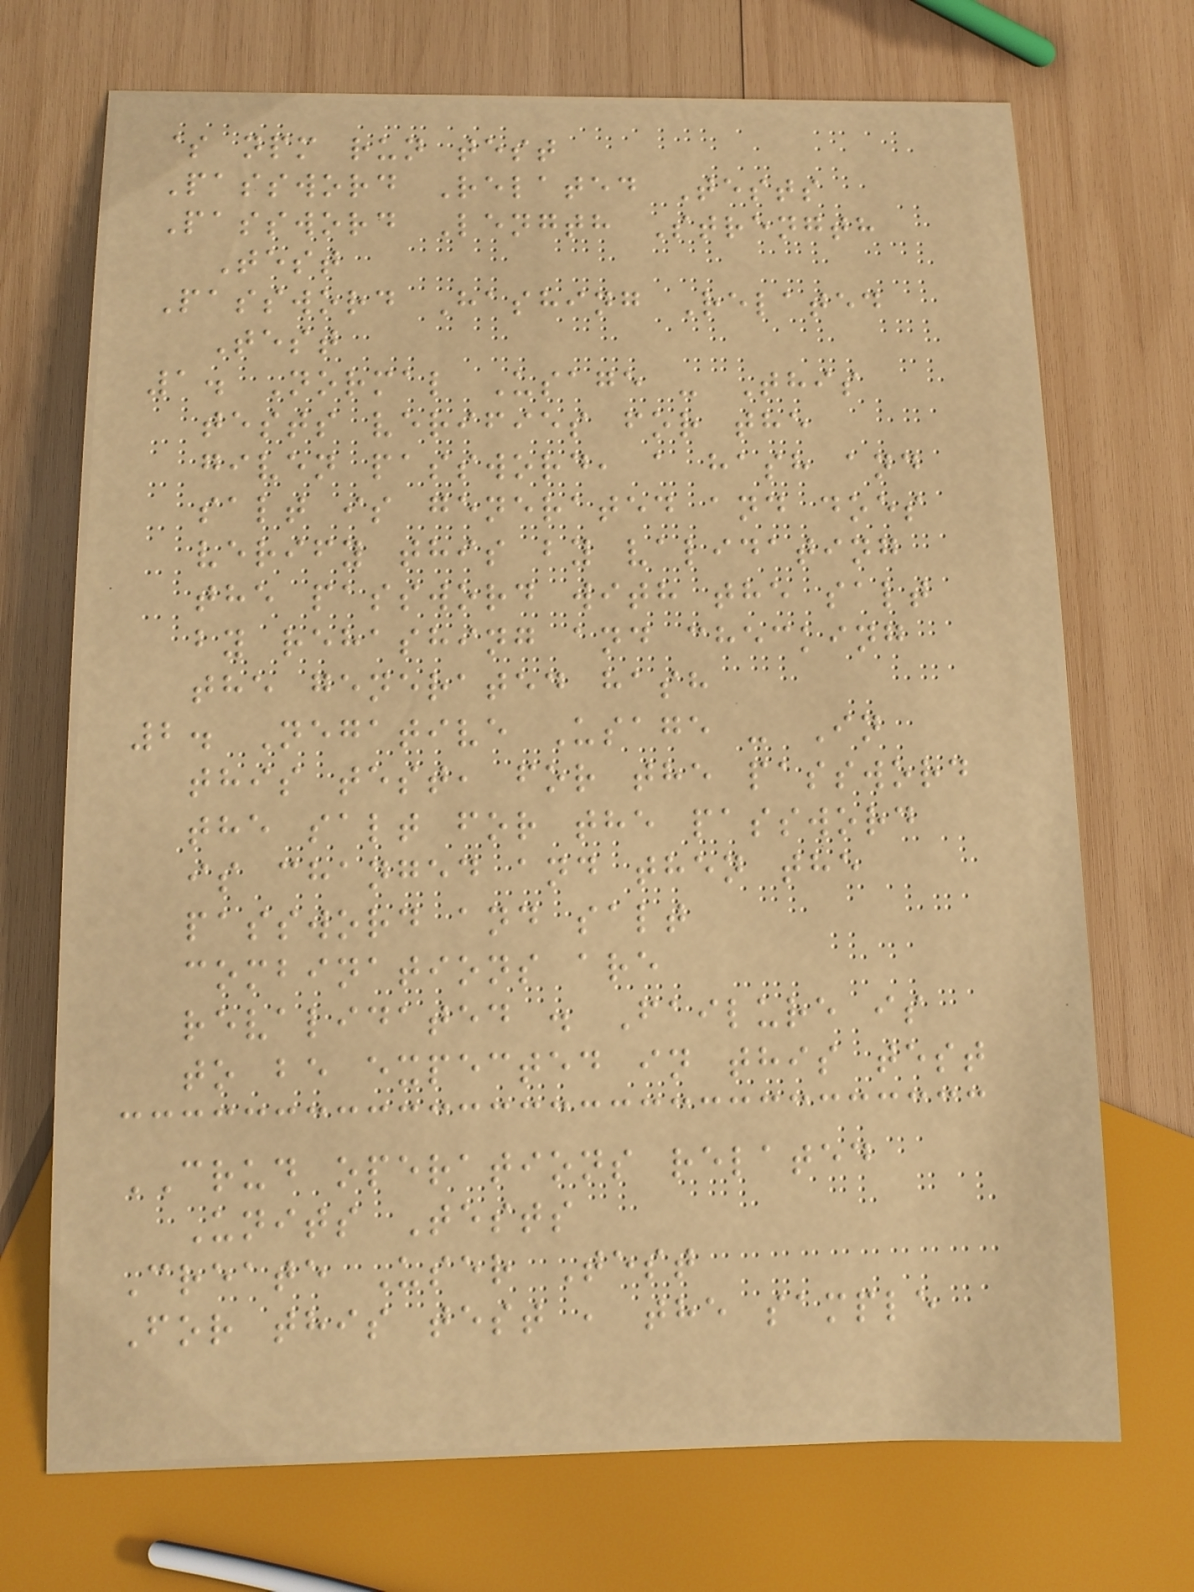$ npm run test
Password Related Tests
Password Length Strength
Test
Password Hashing Related
Test
1. Normal Usage - This
tests verifies for the
given password, a hash and
salt is generated and does
verify this by validating
the password with the salt
by rehashing and checking
the generated hash
2. Negative Usage - In
this test, for the password
the salt for the password
is changed and then the
password and salt
combinations are
revalidated . Failure is
to be expected in this test
CRUD operations related
Units Tests
Create User Test
For this test , the sample
